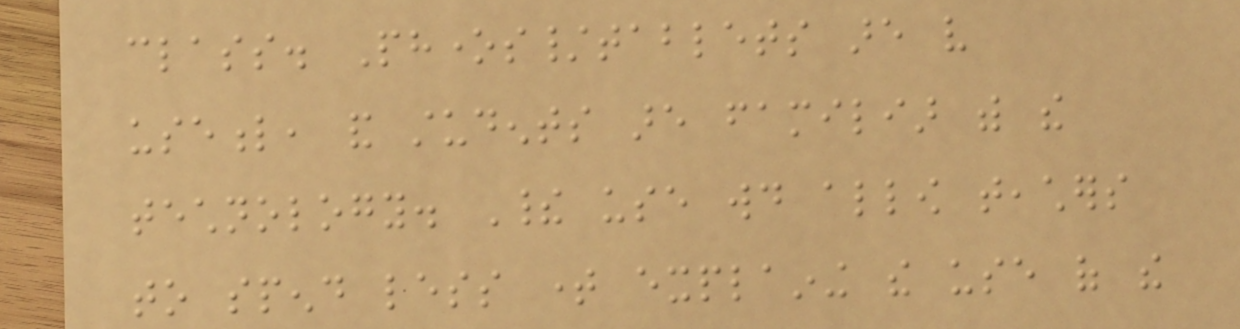class. Phones/tablets are very
useful, and students are familiar with the
technology. Their use would allow teachers
to spend less time explaining the use of the
